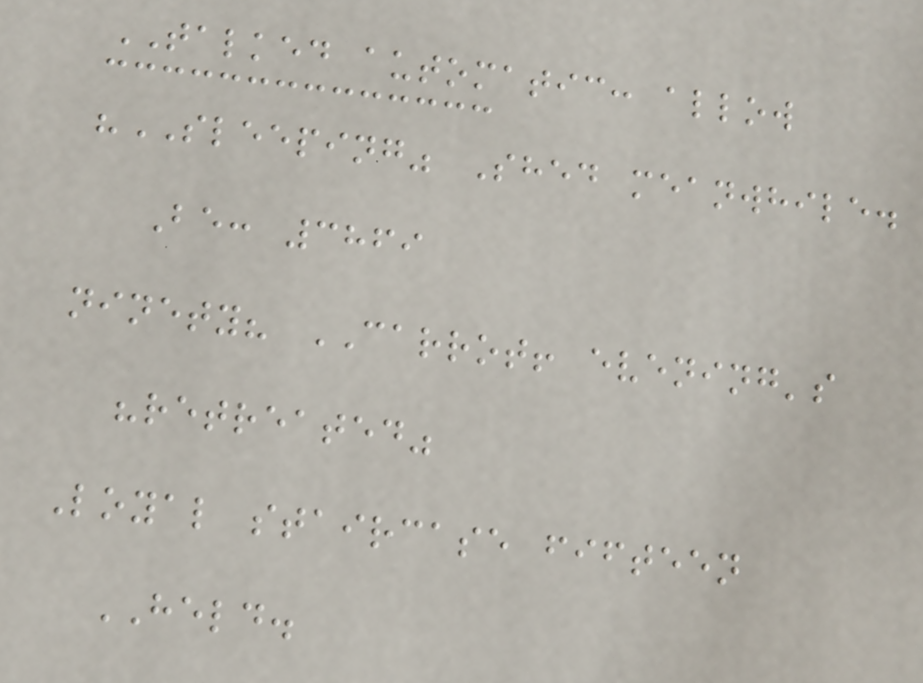TALKED automatic: allow
"SLEEPING" Shed meanwhile.
Be: 3869
ninety? CARROT! evening's
"retreated"
Loyal staircase fifteen
HELD.
